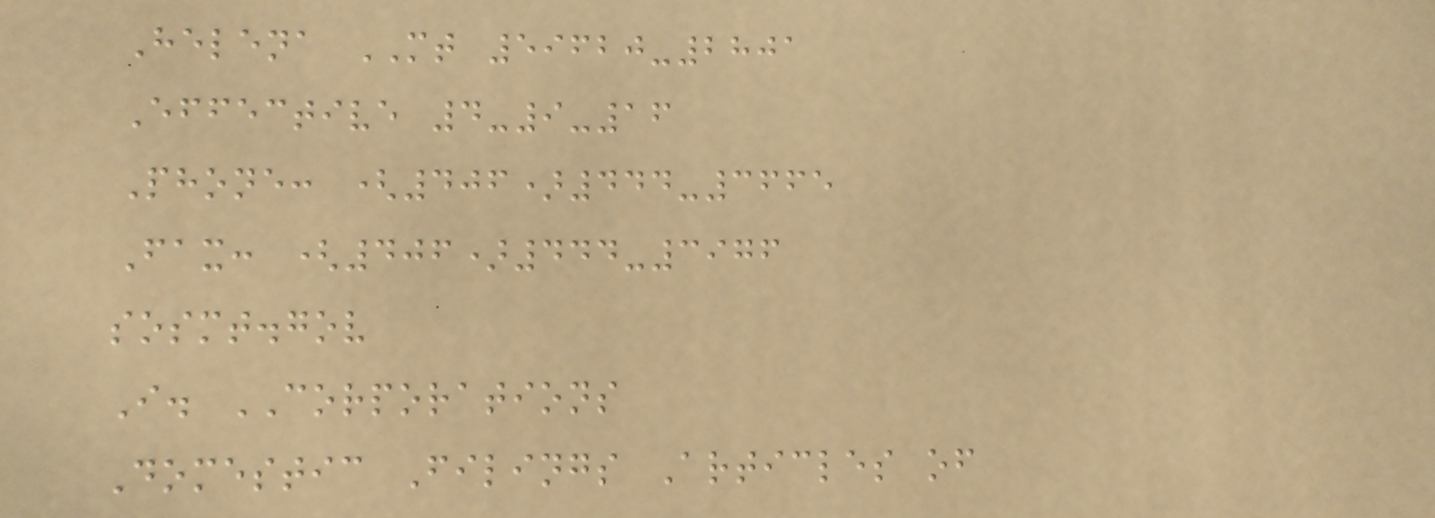Helena MT 59620-2801
Effective 4-9-16
Phone: (406)444-3665
Fax: (406)444-3976
sosmt.gov
I. CORPORATIONS
Domestic Filings Articles of
